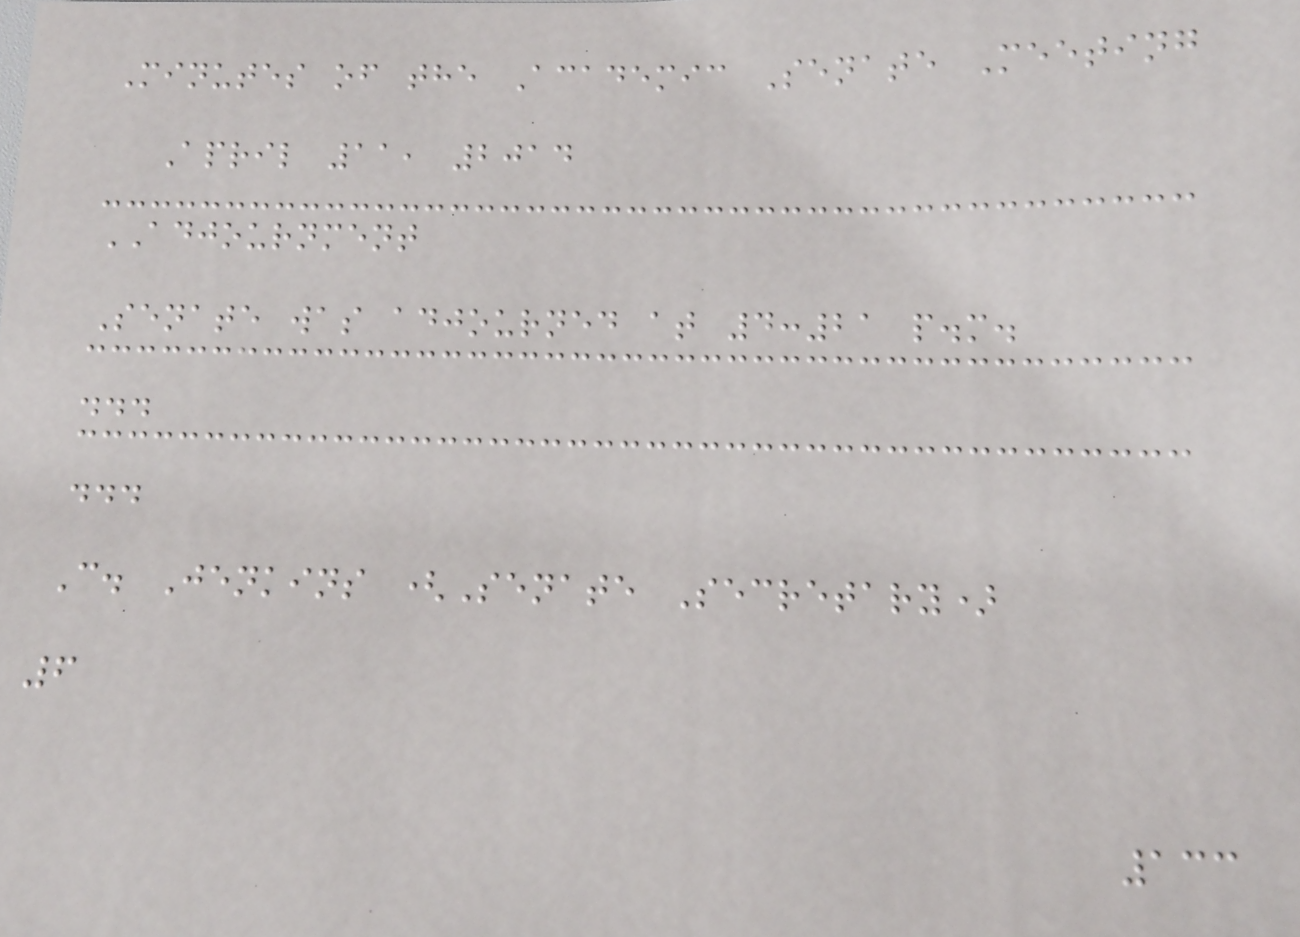Minutes of the Academic Senate Meeting
April 11, 2014
ADJOURNMENT
Senate was adjourned at 4:21 p.m.
...
...
C. Jenkins (Senate Secretary)
6
133
